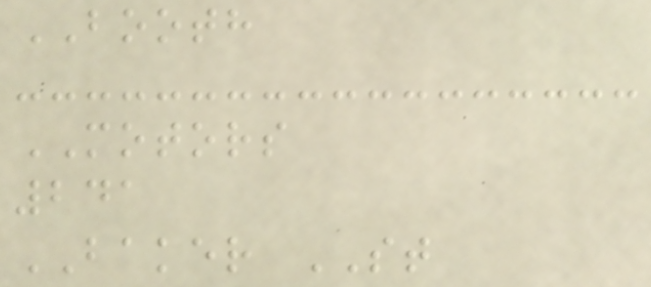BOOTH
MOTORS
241
BAKER ST
